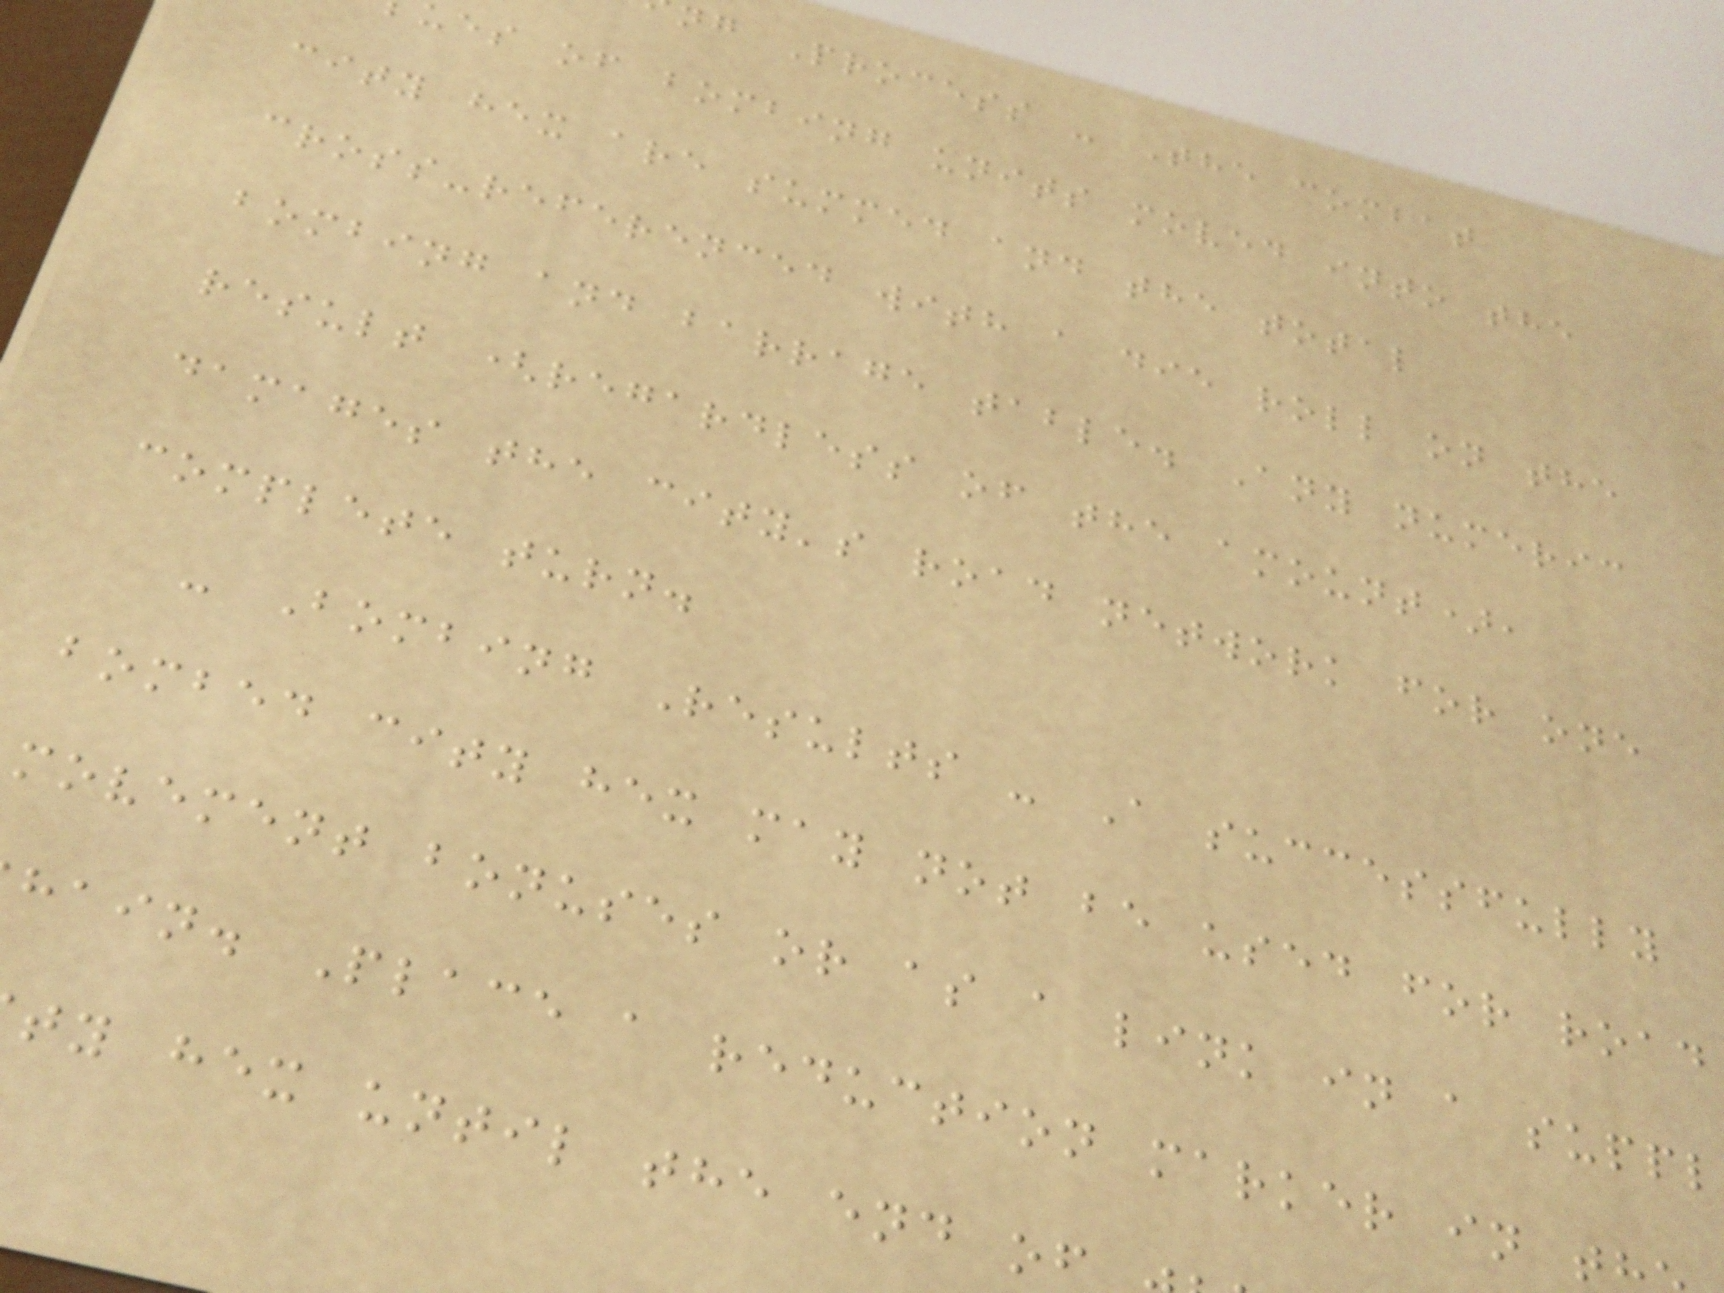ng Process - The combat
ues of bombing units moved into the
city hex are summed and the total
cross-referenced with a die roll on the
bombing and barrage table. Any numeric
result (regardless of the amount),
damages the city's road network for one
complete turn.
- Bombing Results - A successfully
bombed city hex may not be used for road
movement bonuses or as a link in a suppl
hain. Place a reduction marker in t
ty hex until the end of
